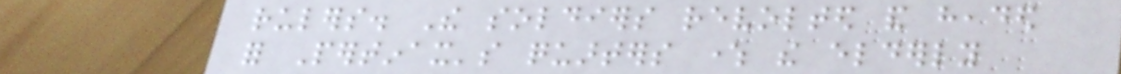rulers. The soldiers revolted and headed
for Pertinax's quarters where the elderly
